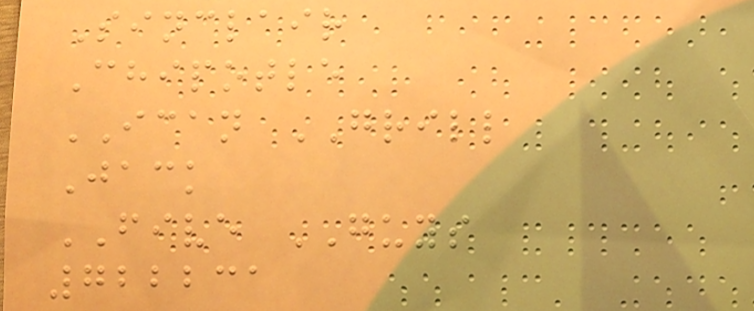Sinclair
Chipotle
ICAN GRILL
Jack
FIVE GUYS
722231
